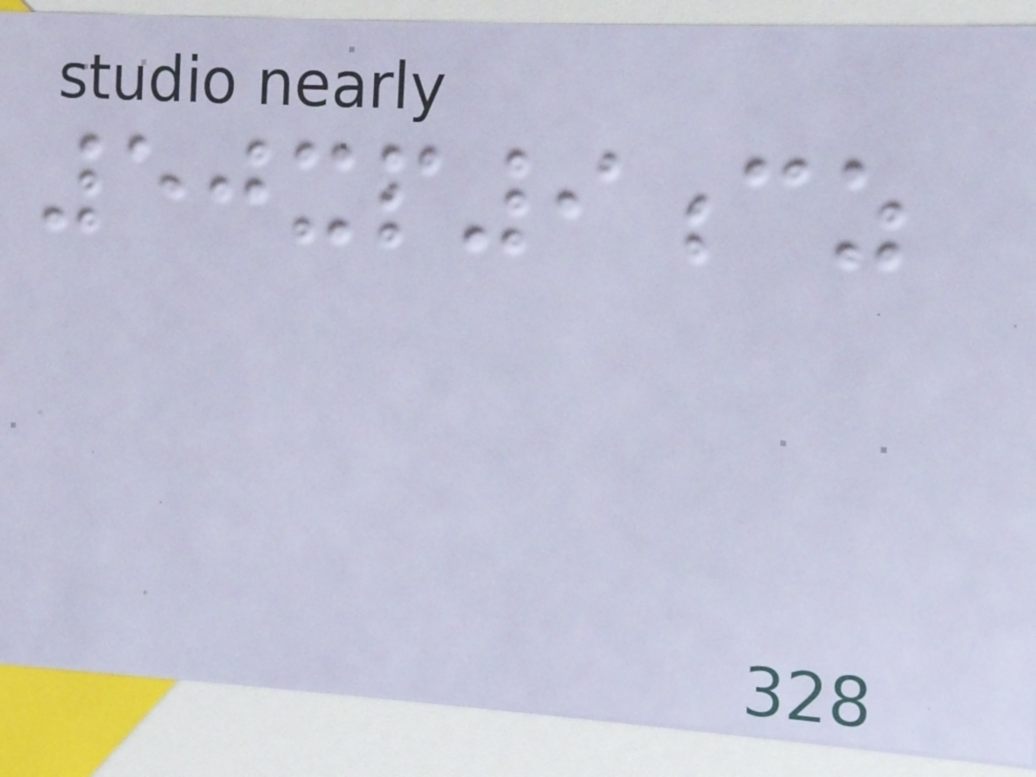50xp9cz
